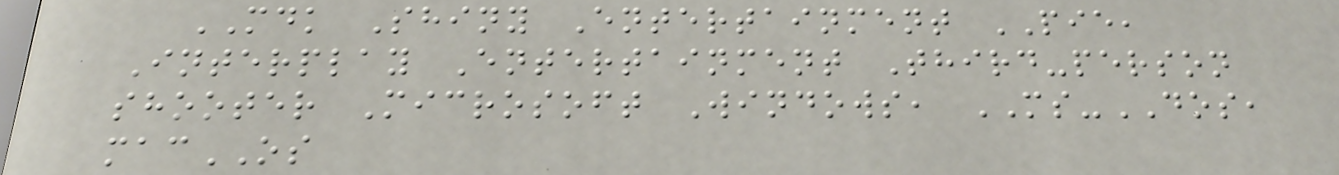MDK Shiny Entertainment PIE,
Interplay Entertainment Third-person
shooter Microsoft Windows, MS-DOS,
macOS
